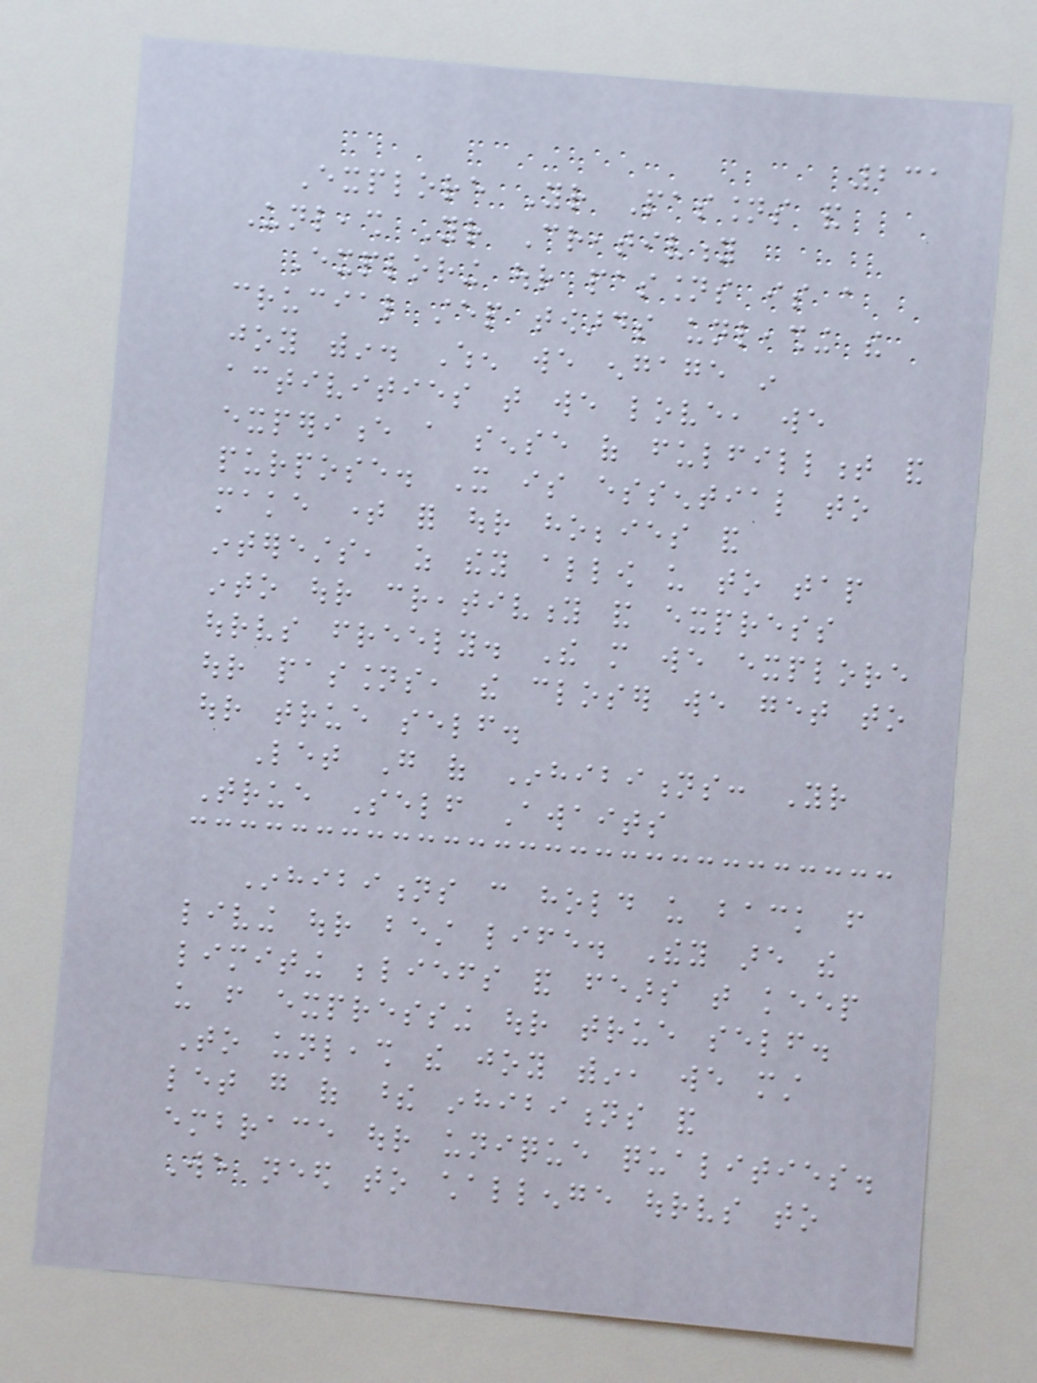231
Explore Your Passions and
Unleash Your Creativity
Exploring our passions is a
crucial step towards unleashing the
joy within. When we engage in
activities that we love, we
experience a sense of fulfillment and
purpose. It is essential to
make time for our hobbies and
interests, as they allow us to tap
into our creativity and express
ourselves freely. The more we explore
our passions, the closer we get to
our true self.
Let Go of Inhibitions: Your
True Self Awaits
Inhibitions can hold us back from
living our best life. They are the
limiting beliefs and fears that keep
us from expressing our true self.
To unleash the joy within, we must
let go of these inhibitions and
embrace our unique qualities.
We need to challenge ourselves to
